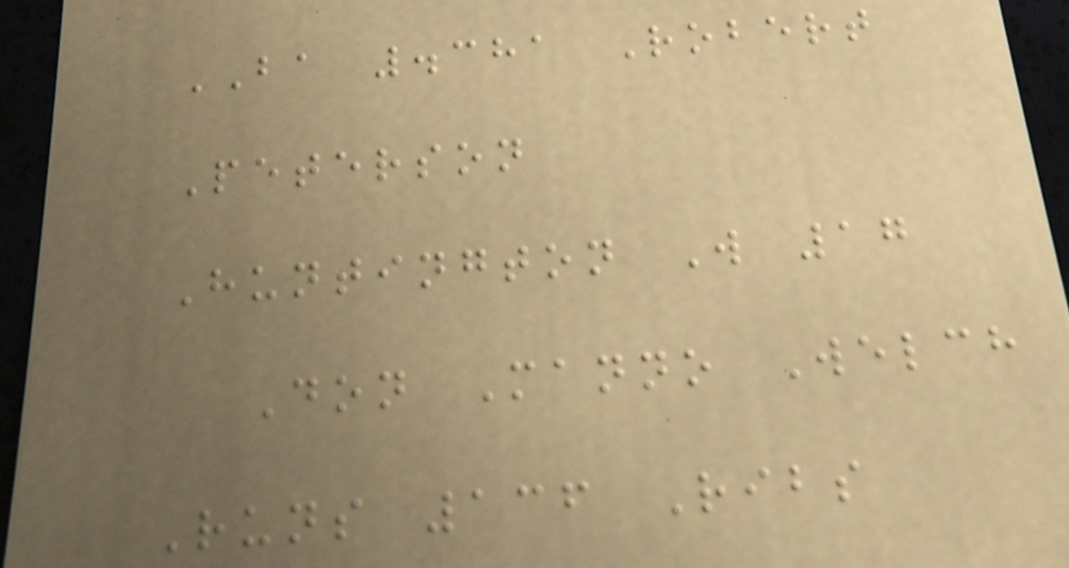BA .381 Robert
Peterson
Huntington W 17
Don Manno Welch
Runs 136 Ribs
